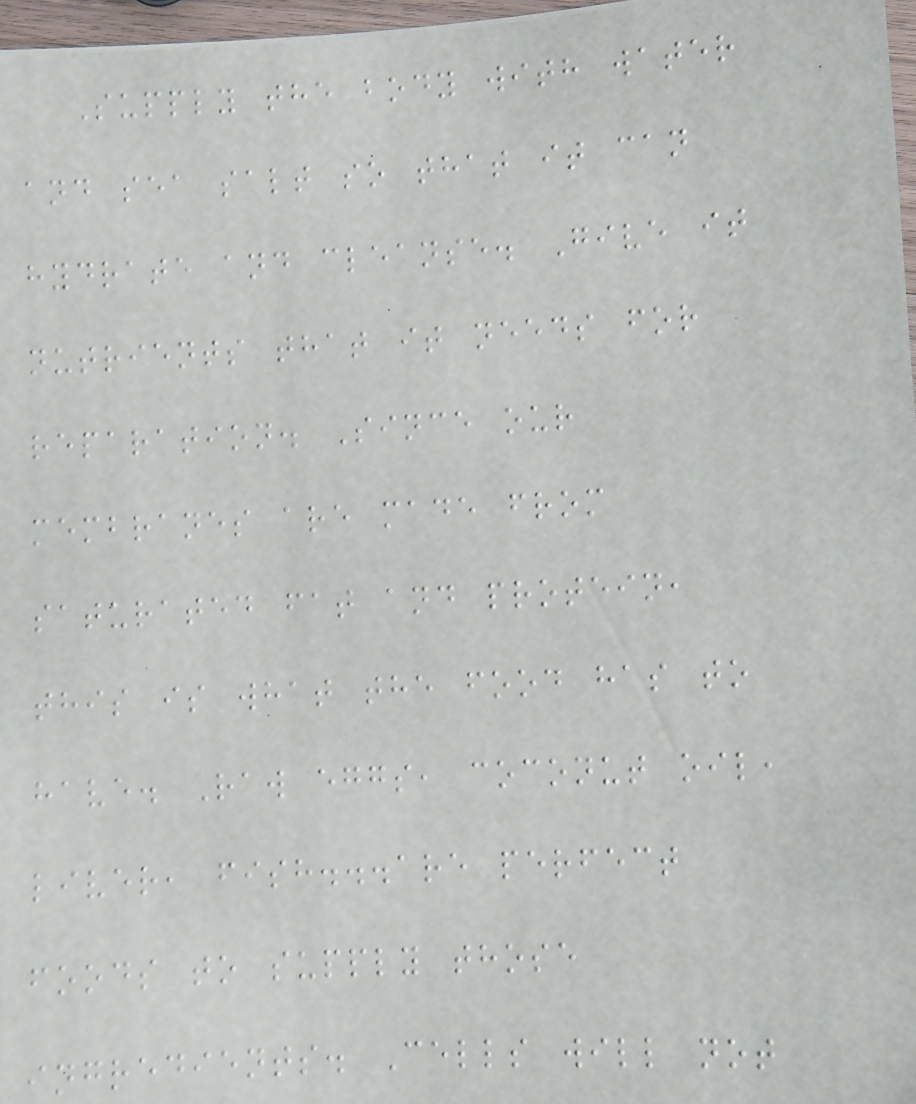Supply the body with water
and sea salt so that it can
hydrate and cleanse. Give it
nutrients that it needs for
reparation. Since our
membranes are made from
saturated fat and protein,
this is what the food has to
have. Raw eggs, coconut oil,
liver, fish...are perfect
foods to supply those
ingredients. Cells will not
